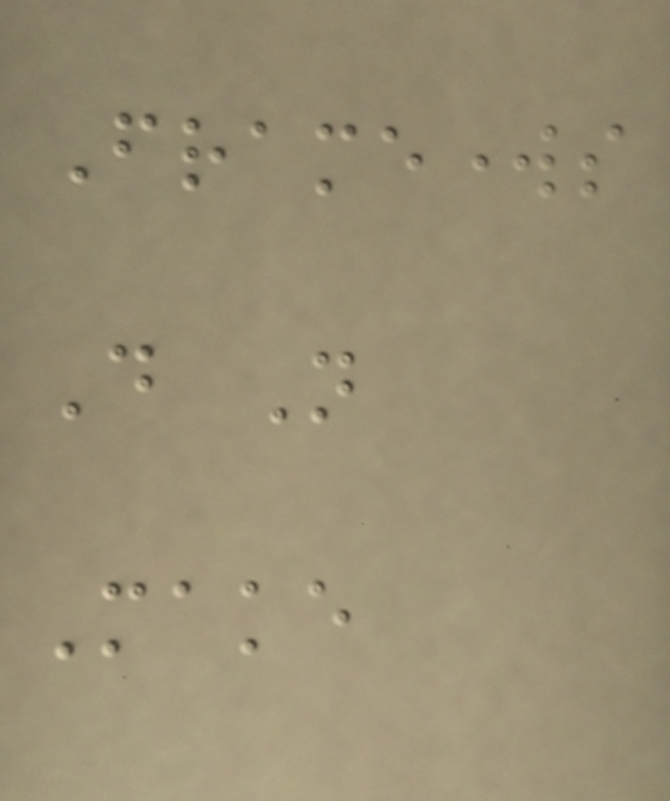Frameworks
Do Not
Make
